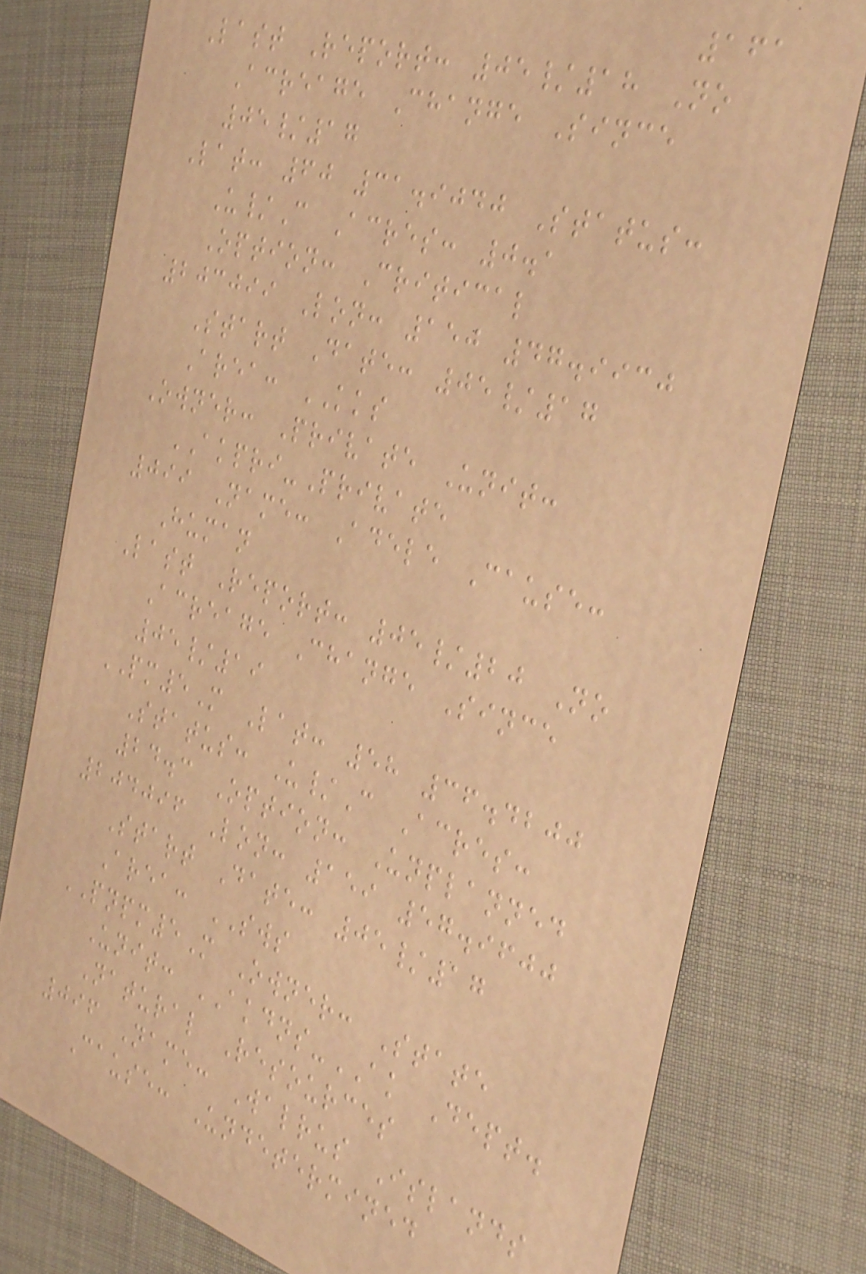161
Last Report: 05/18 No
Acreage Change Since
05/17
Lat: 60 31.9040 Status:
U/C Acres: 0.1
Option: Critical
203099 Lon: 150 47.9930
Start Date: 05/17
Area: KKS
Owner: Private Unit:
AKPRI-Private
099 Name: Adele Cause:
Human
Last Report: 05/20 No
Acreage Change Since
05/19
PM5M Lat: 58 36.4200
Status: U/C Acres:
24.3 Option: Unplanned
204096 Lon: 159 57.9600
Start Date: 05/17
Area: SWS
PNPM5M Owner: State
Unit: AKDNS-AK Dept.
Natural Resources
096 Name: Walrus Islands
Cause: Undetermined
